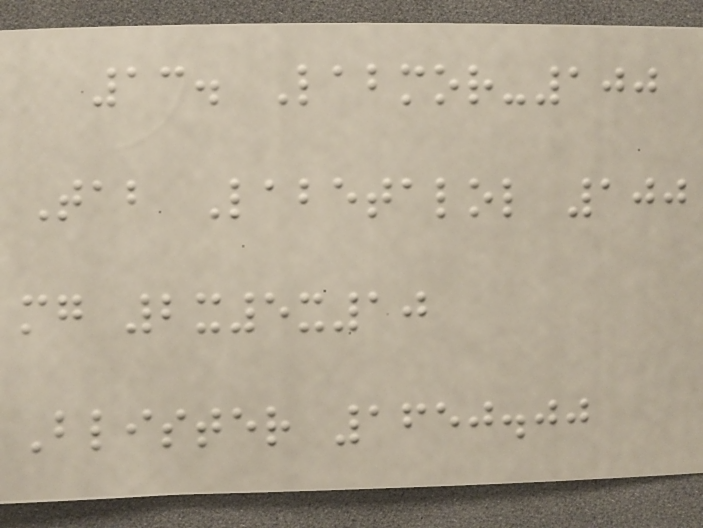13. Labmor-100
Tab Labetalol 100
mg 2x5x10
Blister 1650.00
